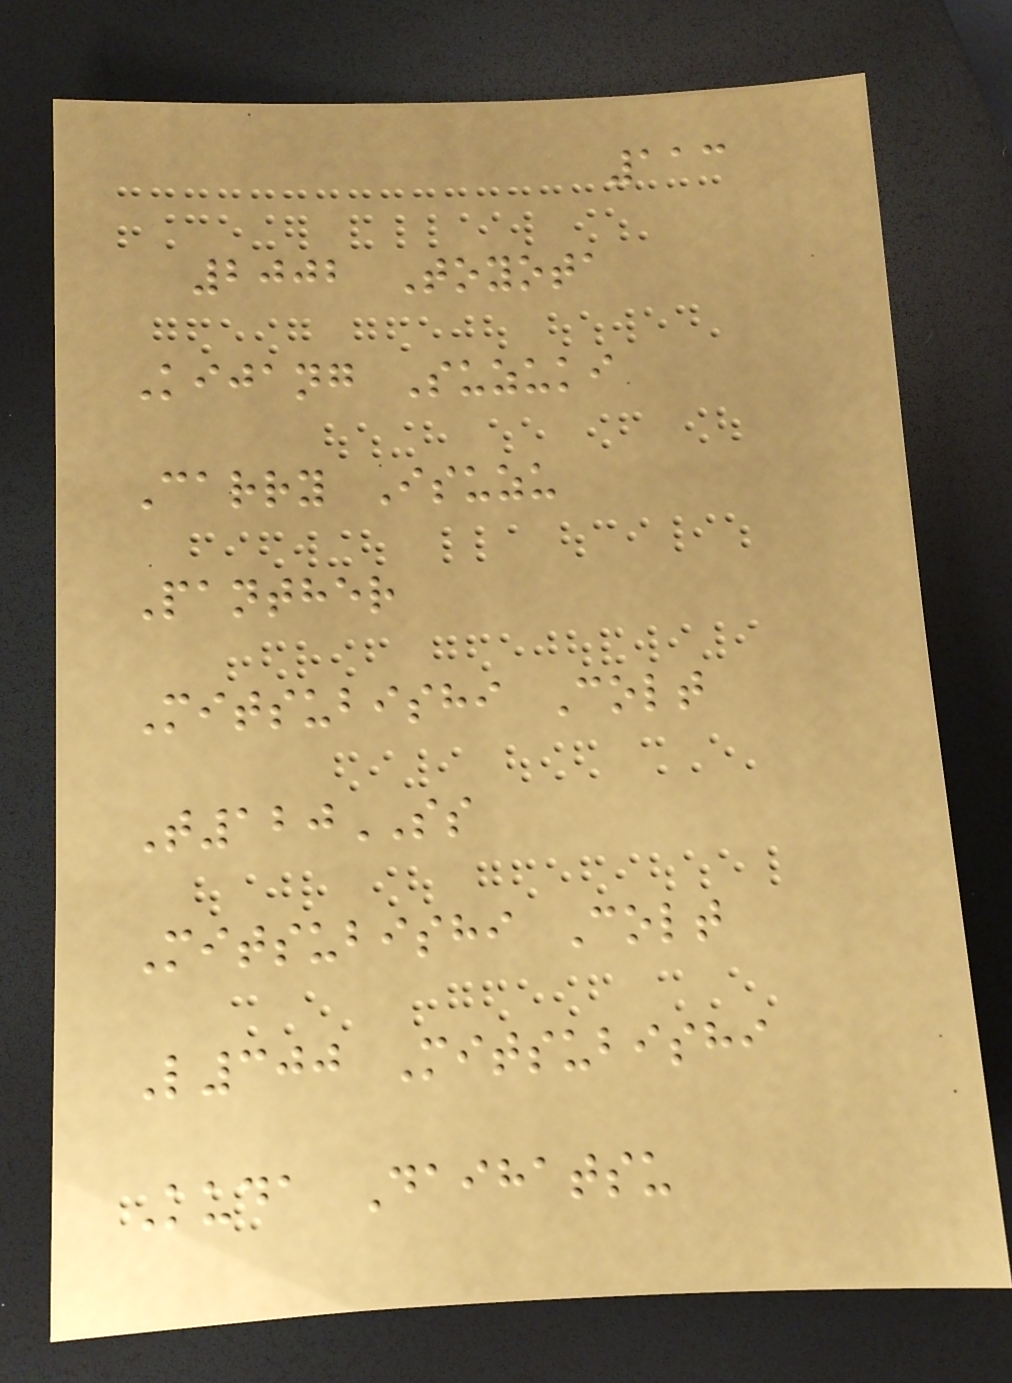113
2002 Toyota
Kijang Suzuki
Carry Isuzu
Panther
Mitsubishi Colt
T120SS
Mitsubishi Colt
L300 Mitsubishi
Kuda Daihatsu
